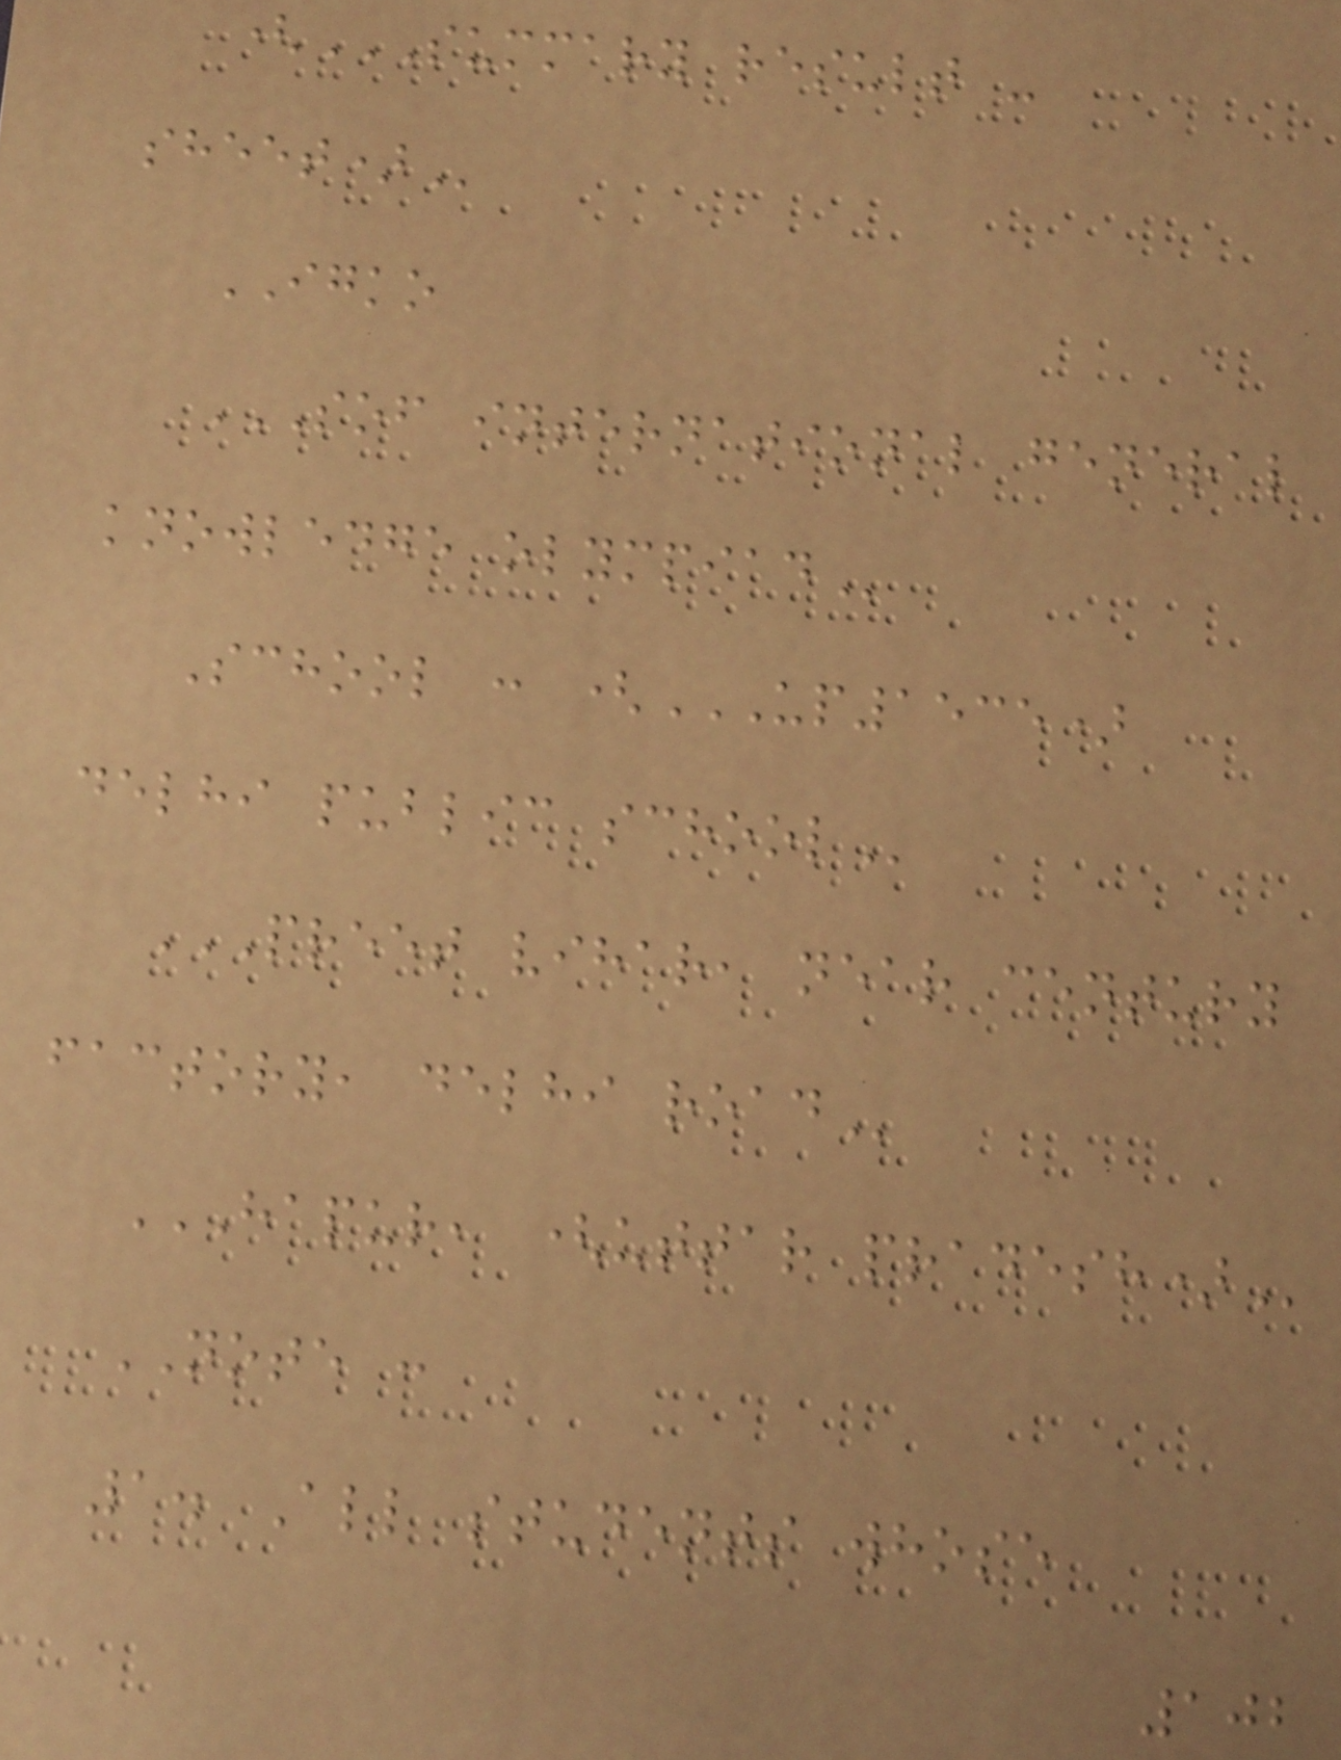(SUMMARY RESULT -
SHEET)
IGKO
SOF INTERNATIONAL GENERAL
KNOWLEDGE OLYMPIAD
School : (UP1535)
DELHI PUBLIC SCHOOL
PREET VIHAR, NEAR CENTURY
FACTORY, DELHI ROAD
HAPUR, (UTTAR PRADESH)
NOTE :
1. All students whose
102
